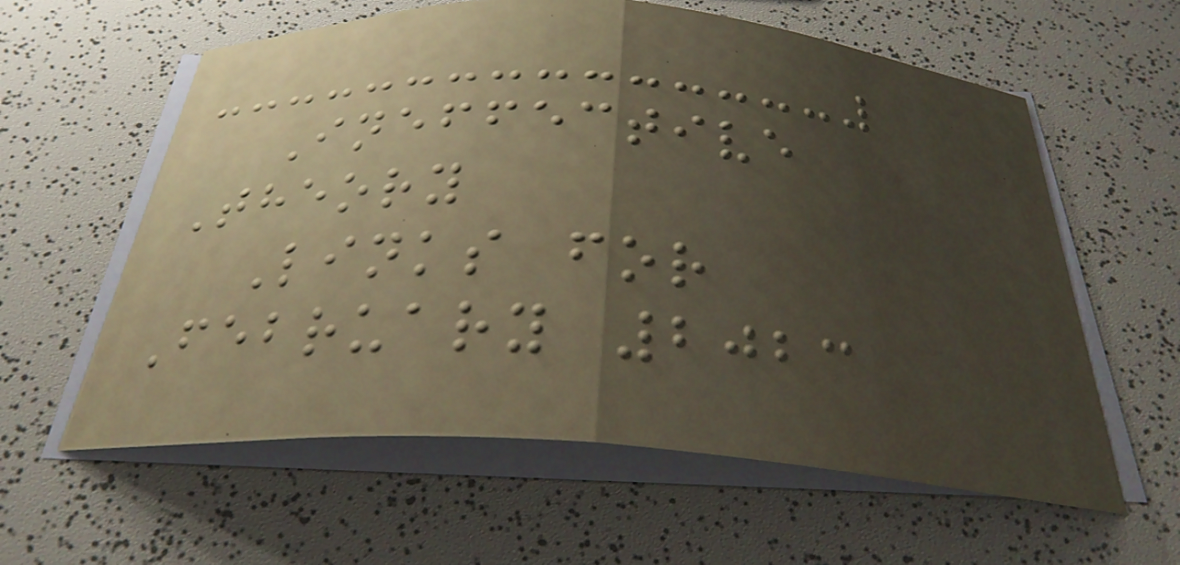Ineffective
Theory
Links for
February 2023
